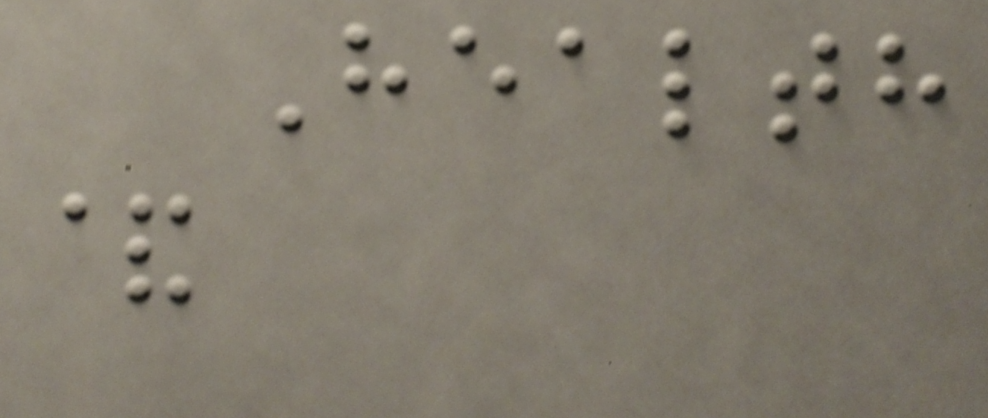Health
&
